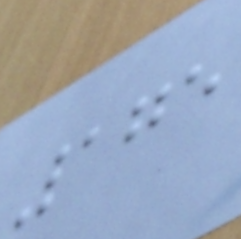175
